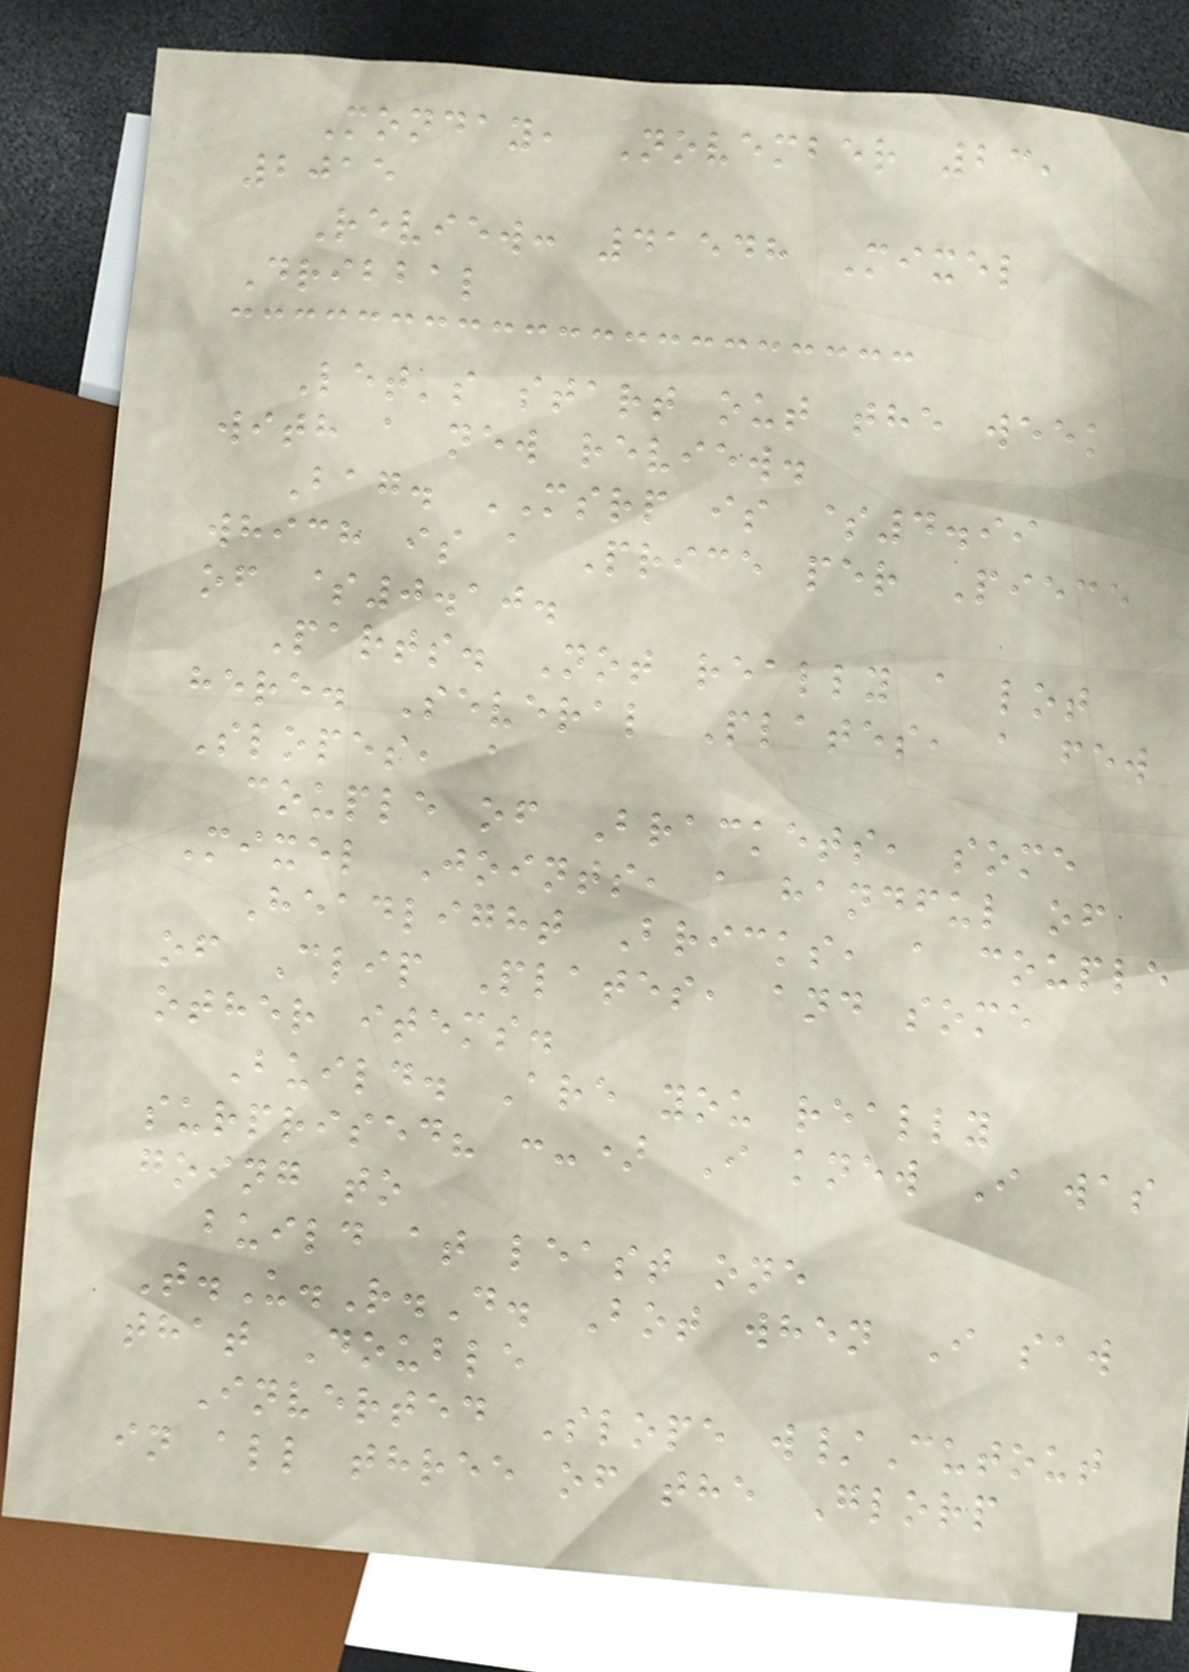Monday, November 23,
2015
Review: 41548 Mixel
Dribbal
Let's start out the week
with a new review.
Bag. MSRP is $4.99
which is a Price per Piece
of $0.10.
Parts. Not really a lot
here. Several Plates, a few
Slopes, a
couple of Brackets, some
Mixel Joints, a handful of
Headlight Bricks, a couple
of Clip Plates, and some
other items.
Build. Are you really
surprised? :-) I knew I was
going to
build at least one
T.U.R.D. Bot when I saw
that Double
Inverted Slope w/Cutout
in all three of the Glorp
